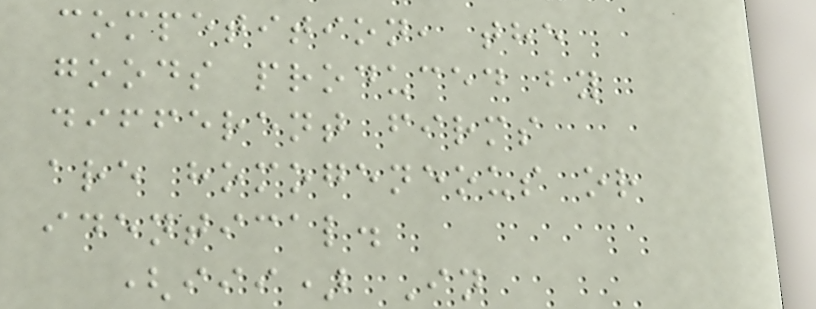competition, the
goods produced by
different firms
are homogeneous or
identical.
(iii) In
